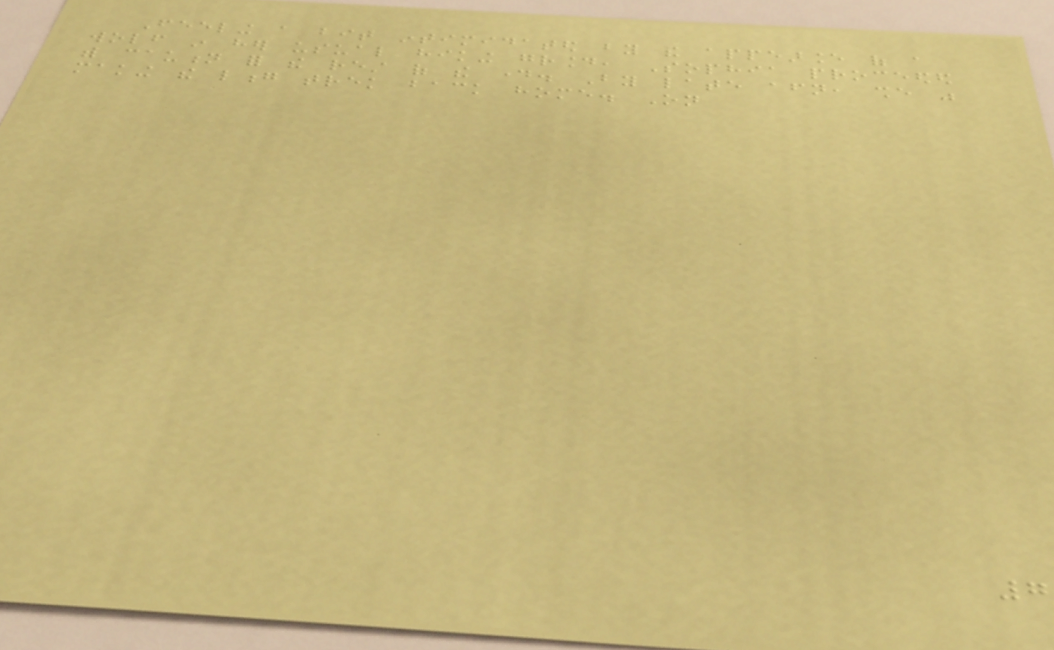Feeling a bit intimidated by the appearance of a
wolf in her usual hiking ground, Sophia proceeded
with caution for the rest of the day. By late afternoon, she was
making the long trek back home. On
7
